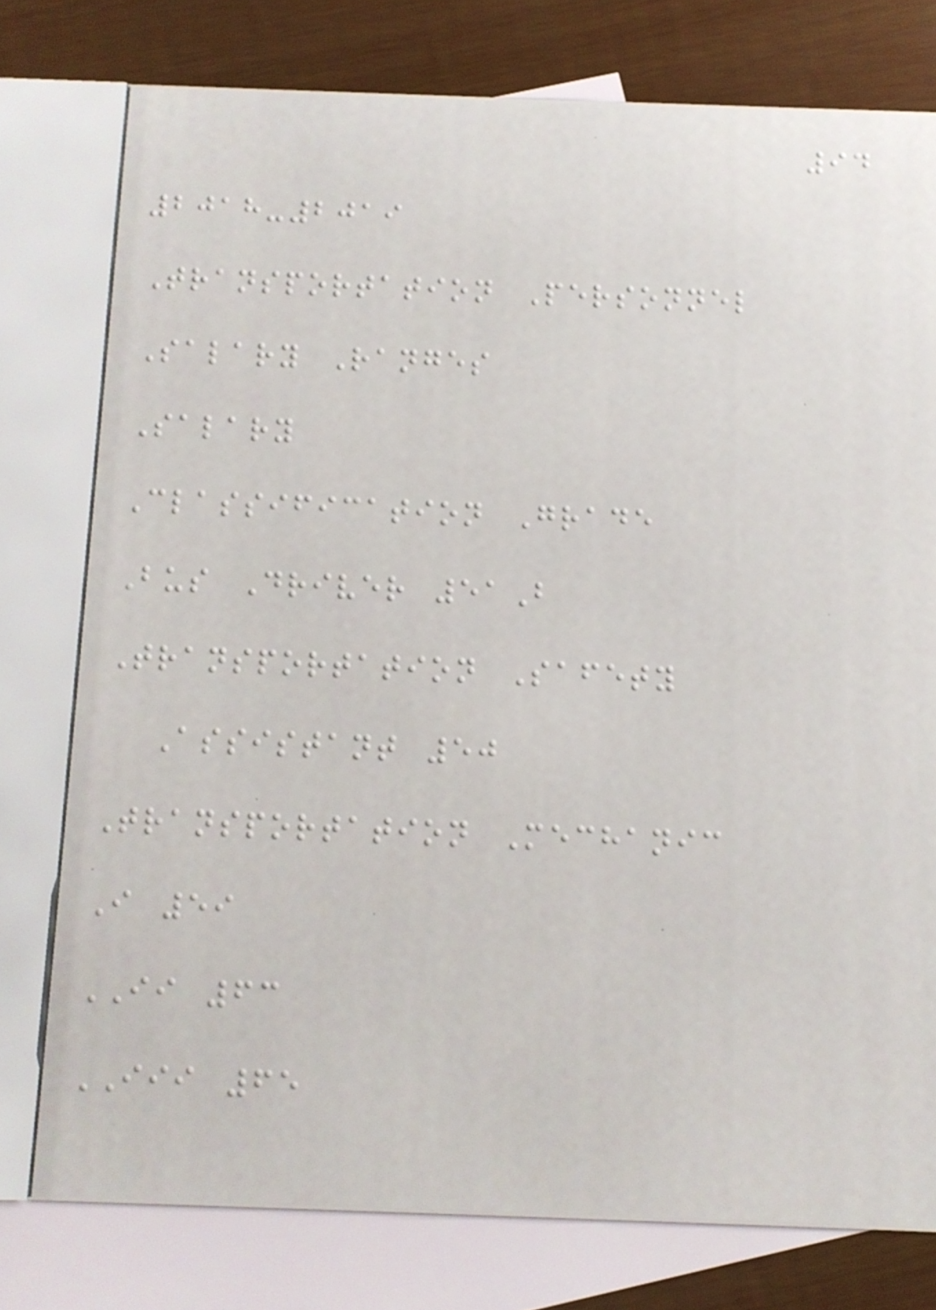94
2018-2019
Transportation Personnel
Salary Ranges
Salary
Classification Grade
Bus Driver 51B
Transportation Safety
Assistant 50
Transportation Mechanic
I 59
II 63
III 65
